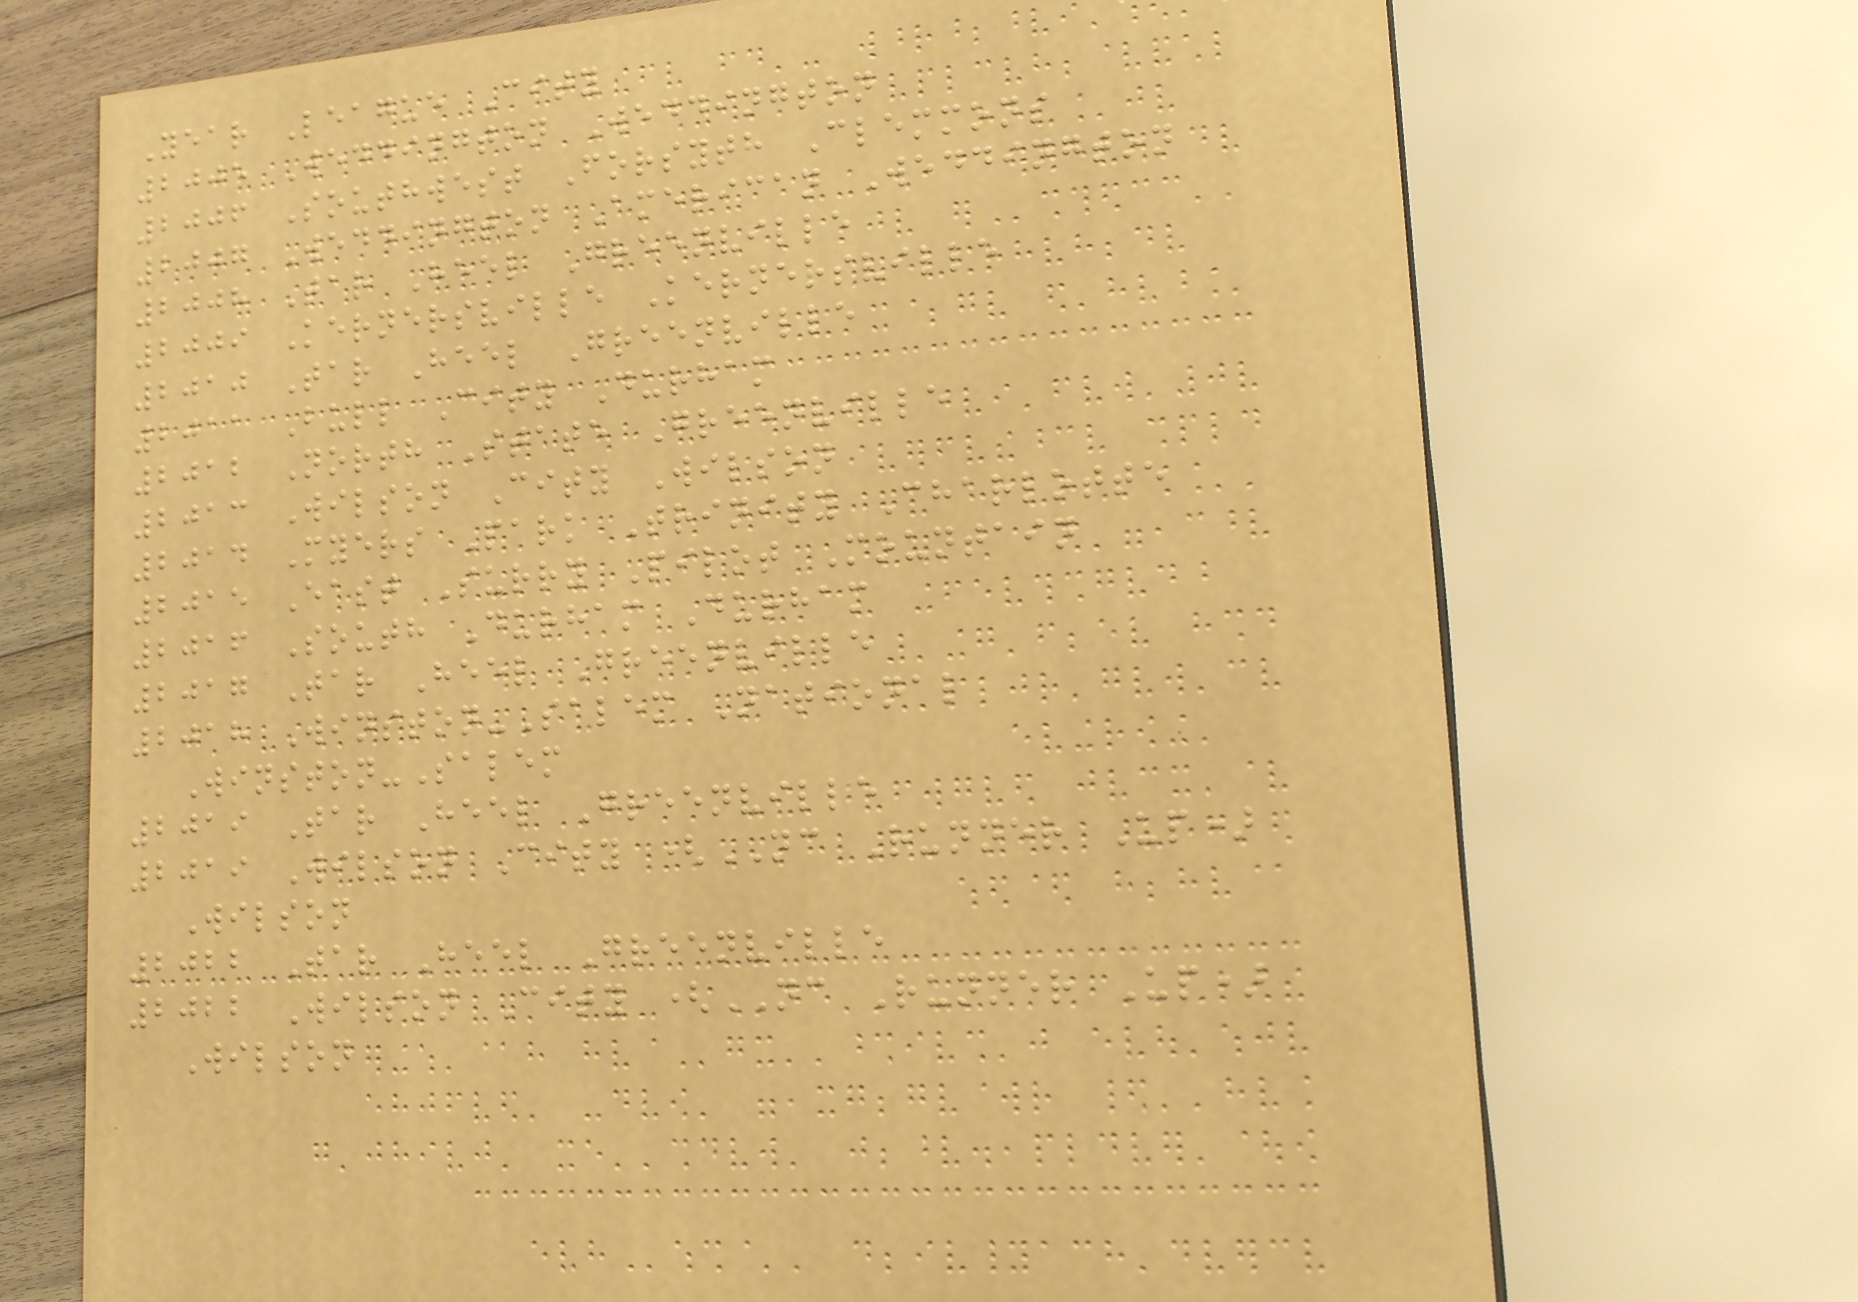Year League City
2005 Weddington Weddington
2006 Southwest Forsyth Clemmons
2007 Weddington American Weddington
2008 Tar Heel Greenville
2009 Kernersville Kernersville
2010 Tar Heel Greenville
2011 Bull City Durham
2012 North State Greenville
2013 Wilson City Wilson
2014 Myers Park Trinity Charlotte
2015 East Surry Pilot Mountain
2016 South Durham Durham
2017 Tar Heel Greenville
2018 Winston-Salem National
Winston-Salem
2019 Tar Heel Greenville
2019 Wilson City (NC Runner Up)
Wilson
2022 Tar Heel Greenville
2022 Wilson City (NC Runner Up)
Wilson
